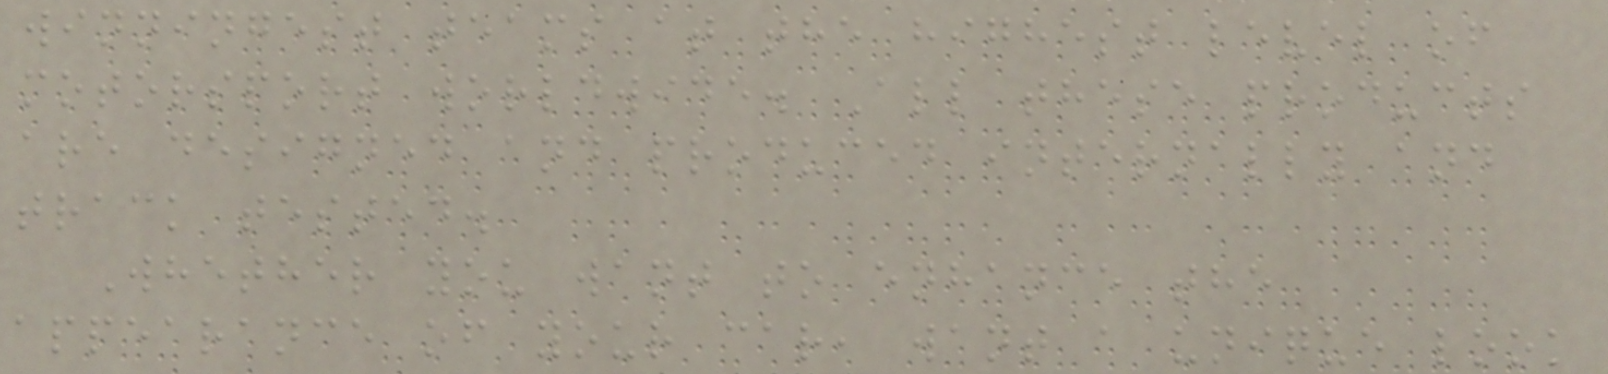winningest teams at the highest level of
motorsport worldwide. All these products
are designed and produced internally and
track tested.
Whether you want to enhance the
appearance of your car, want a unique look
